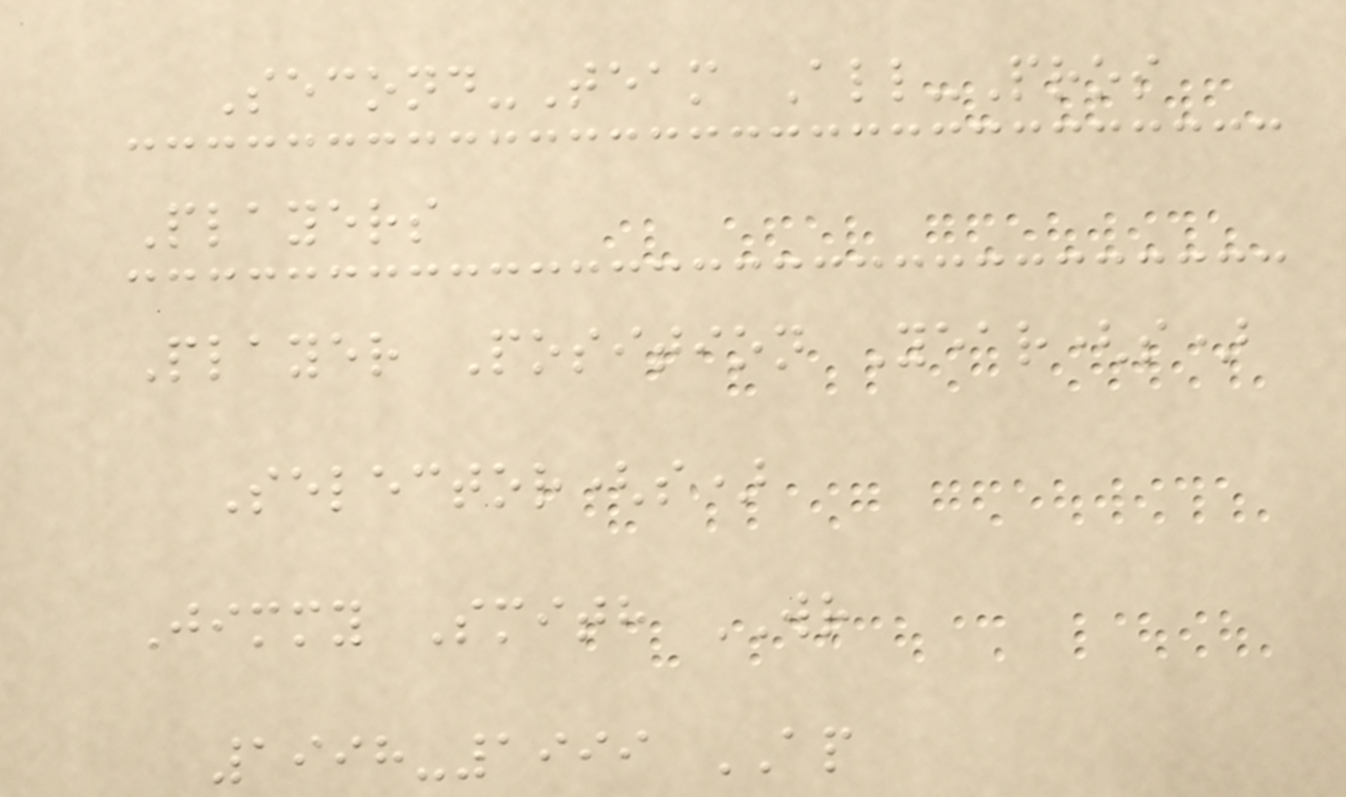Second-Team All-Pros
Players
Player Position Year(s)
Selector(s)
Jimmy Smith WR
1998-1999 AP
